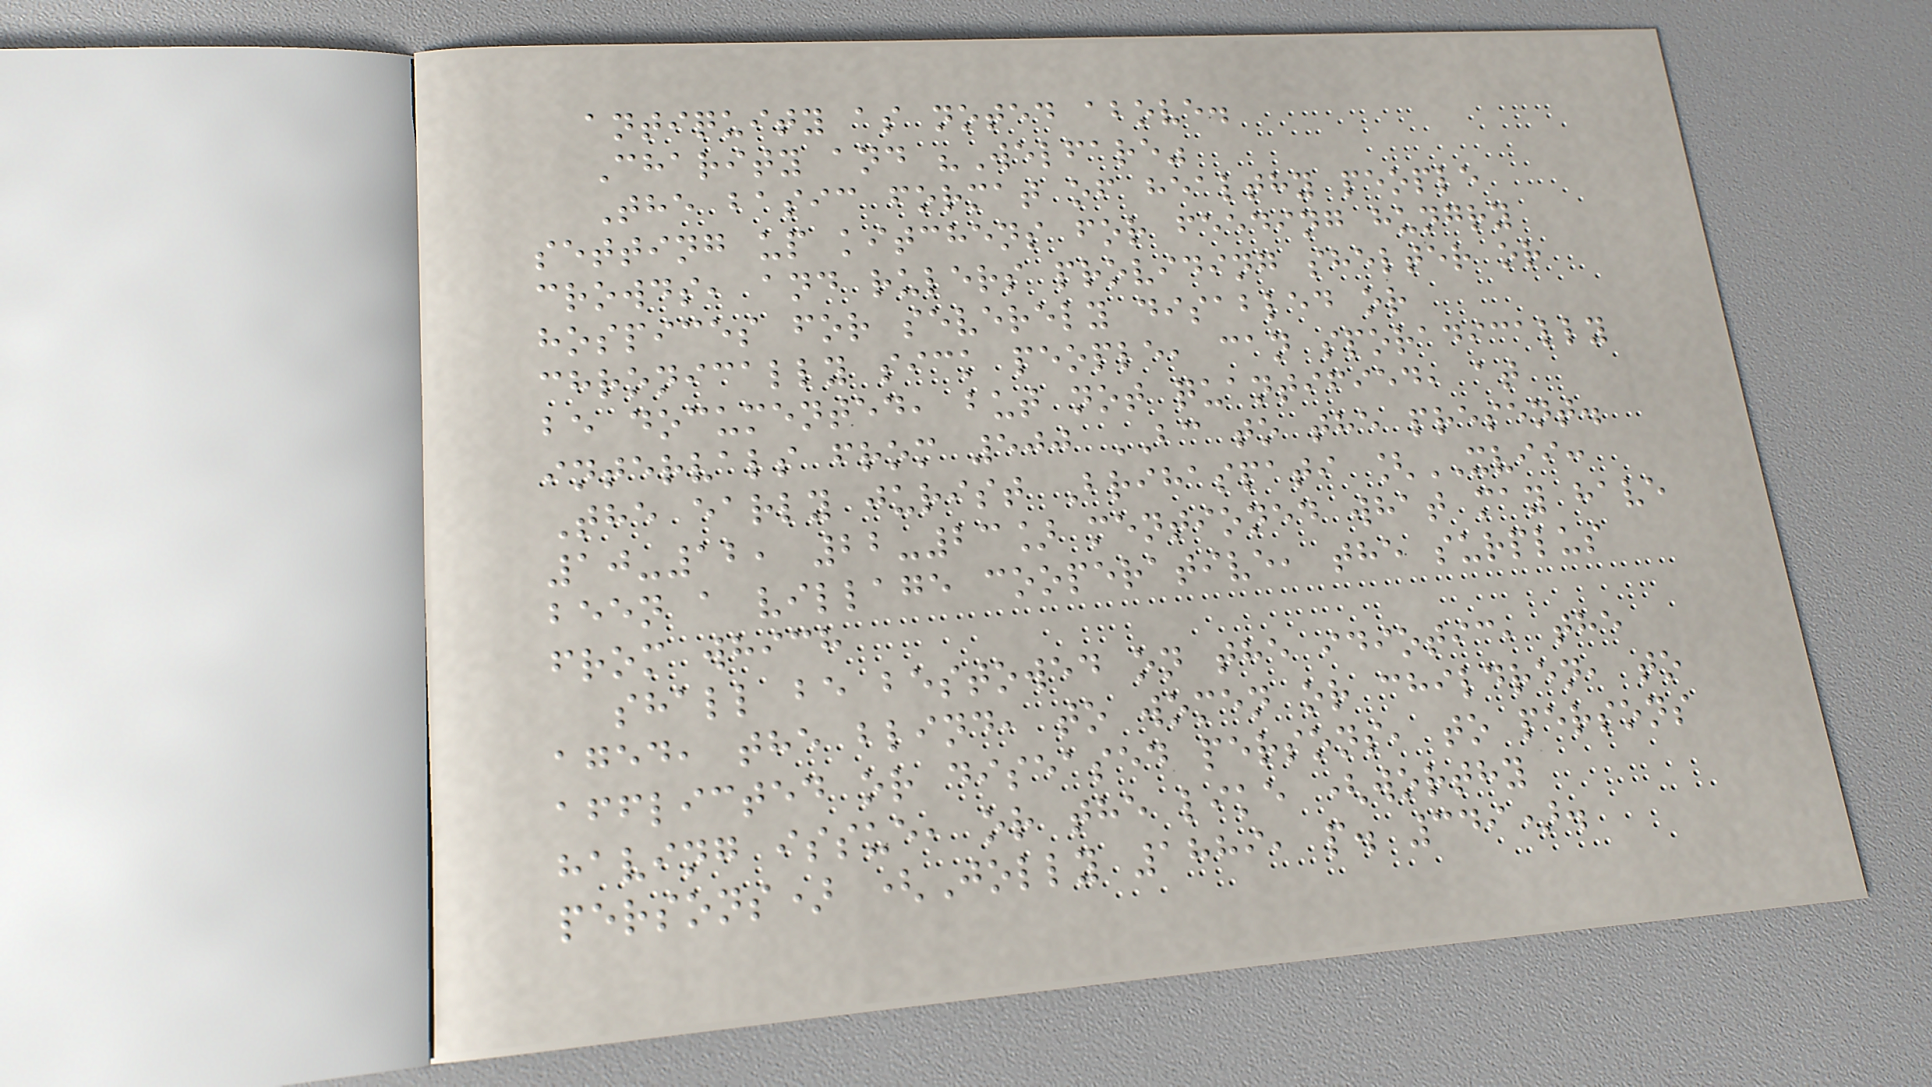antiquity as noted above.
Charity and "Welfare"
The basic format of healthy people
setting up kitchens for feeding hungry
crowds, and rulers providing shelter or
hospices for severely disabled or
chronically sick people, can sporadically
be documented, but not quantified, at
intervals from 500 BC to the present.
The early jurist Brihaspati [XVII:
10-12, 22-23] mentioned what may have
been a village cooperative, the surplus
from which
shall be bestowed on the idiotic, the
aged, the blind, to women or children, to
afflicted or diseased persons, to persons
having issue, or the like (worthy
persons) (Jolly 1889, p. 349).
